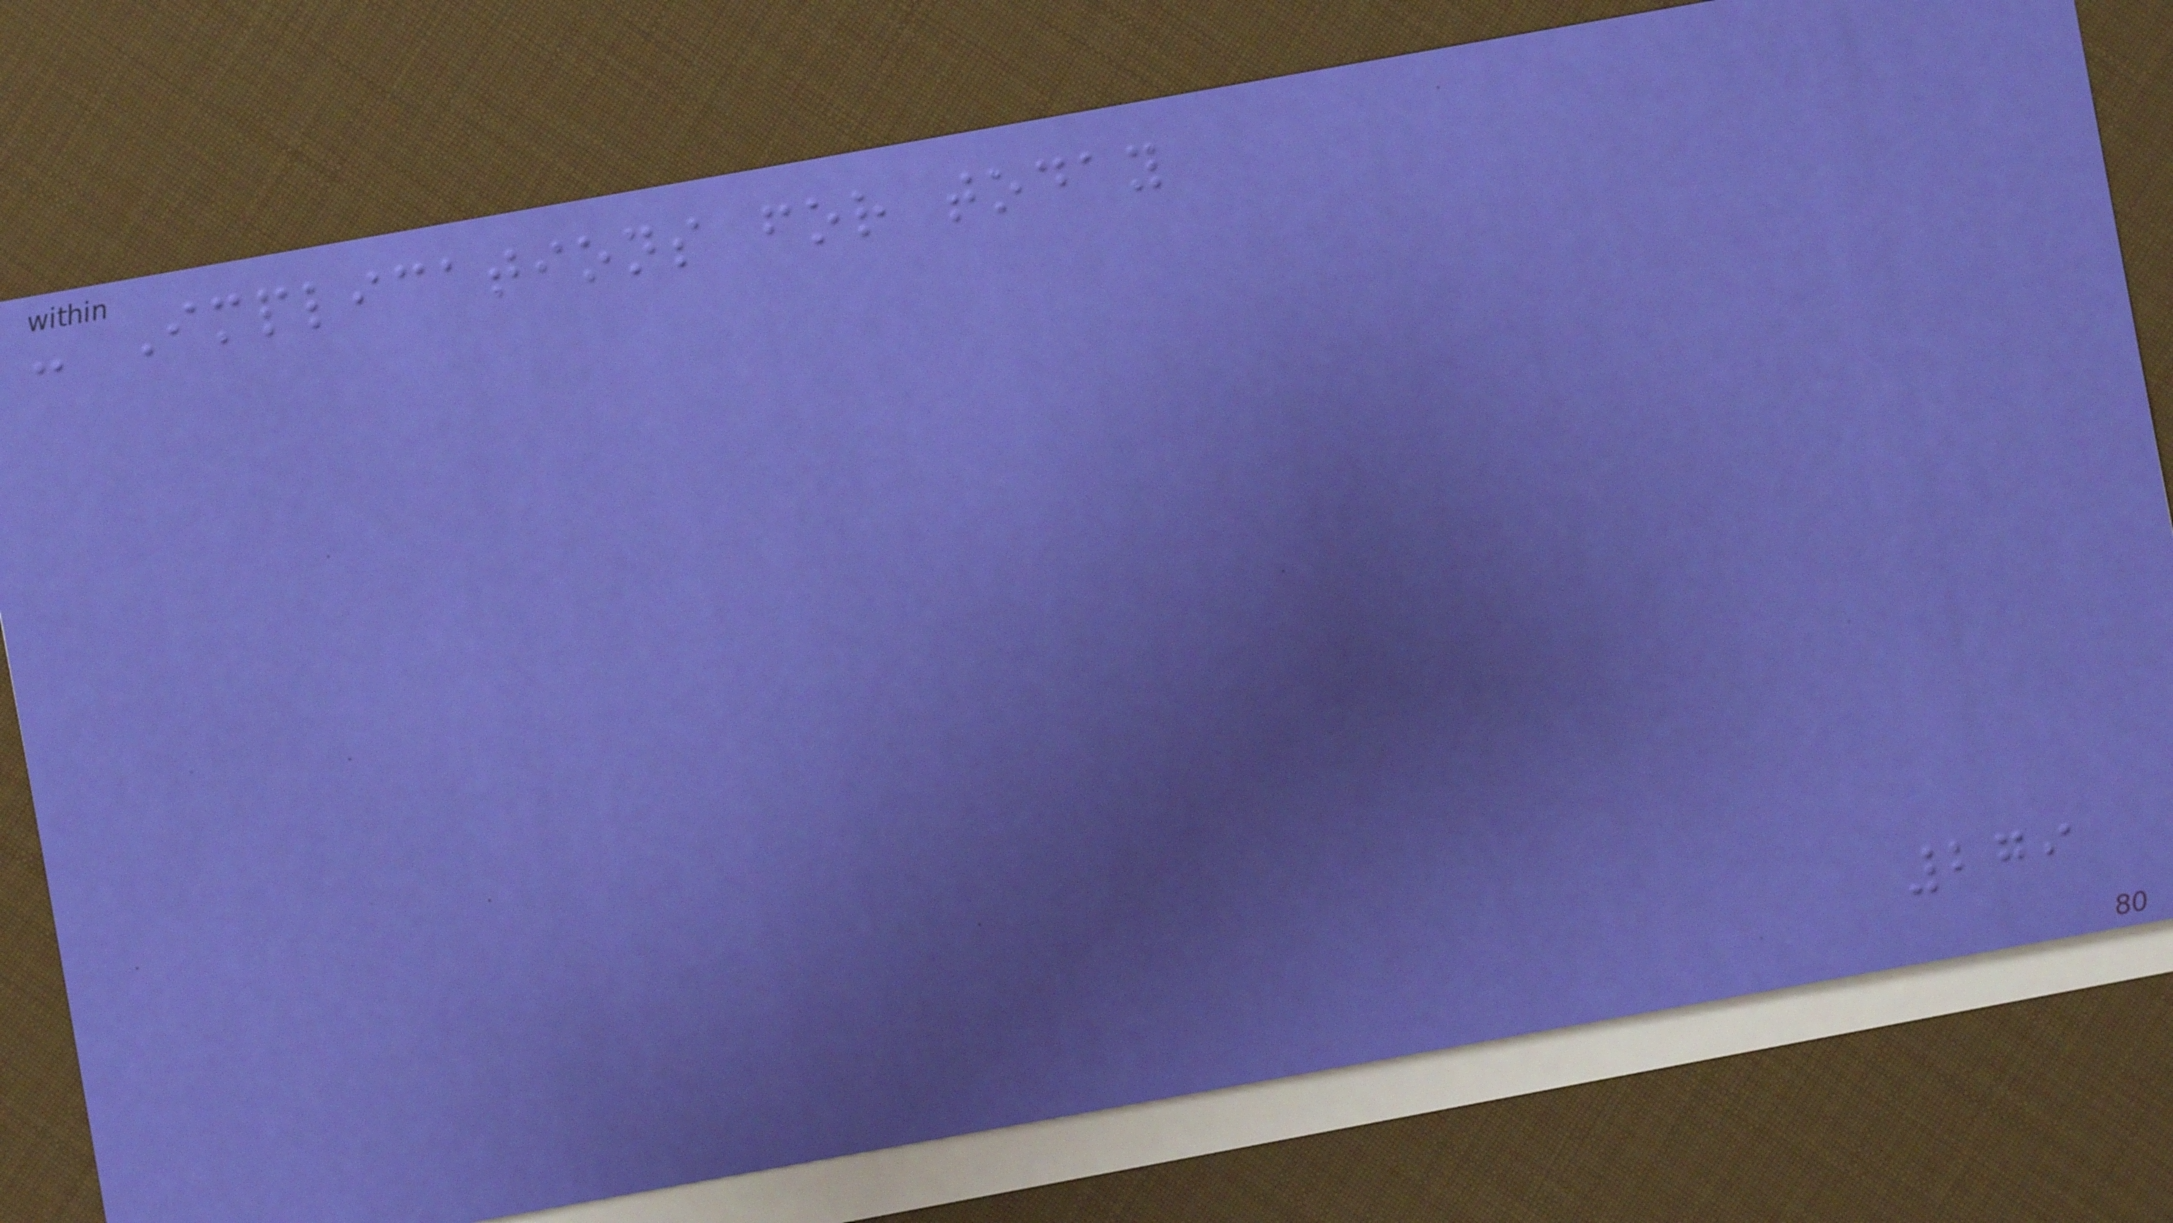- Implications for today
279
